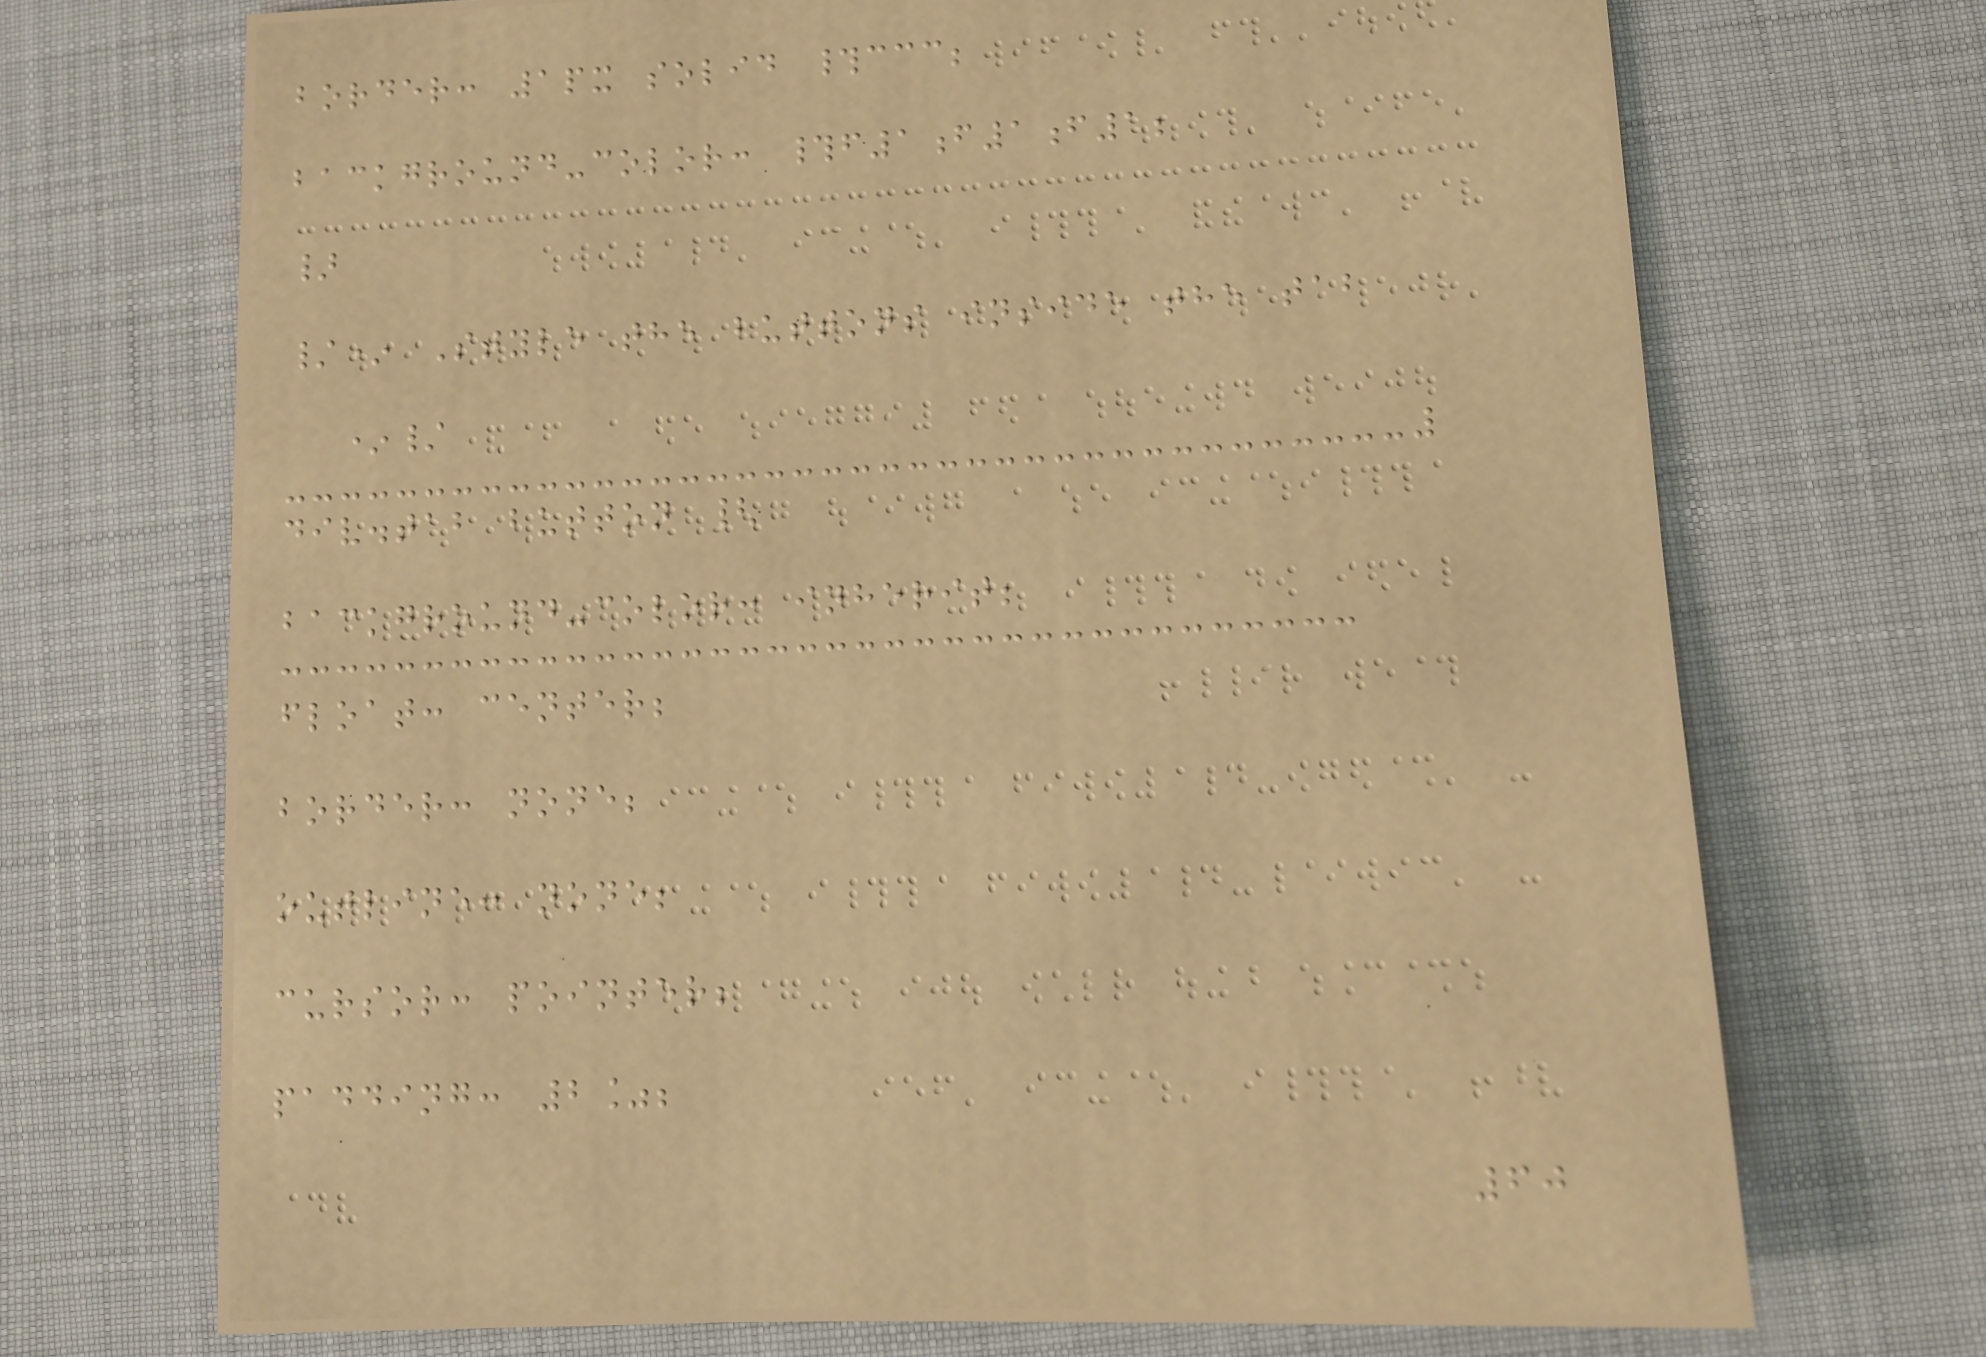border: 1px solid #ccc;
background-color: #f1f1f1;
}
/* Style the buttons inside the tab
*/
div.tab button {
background-color: inherit;
float: center;
border: none;
outline: none;
cursor: pointer;
padding: 2%;
60
